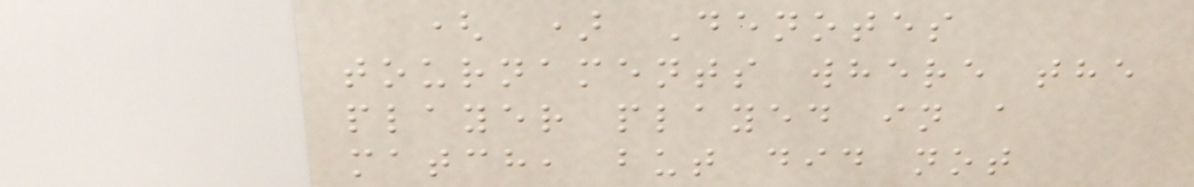( ) Denotes
tournaments where the
player played in a
match, but did not
